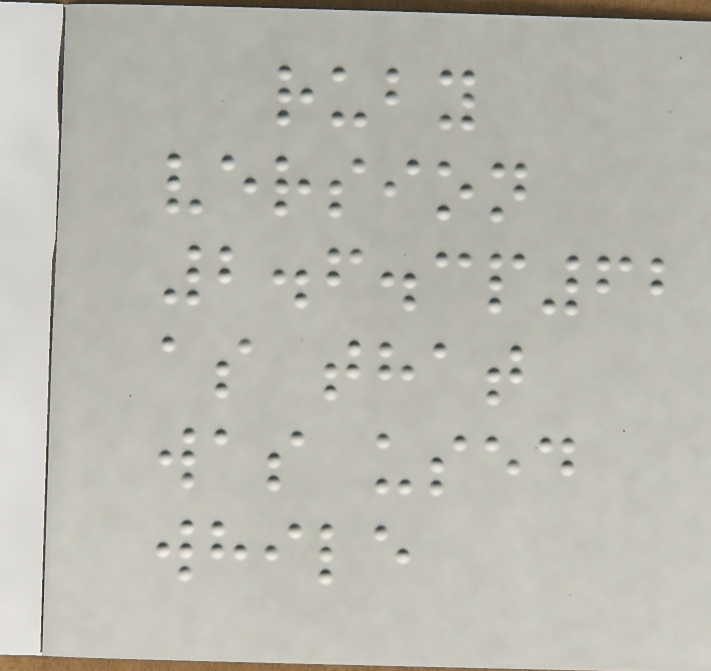ruby
version
2.6.3p62
as that
was used
while
